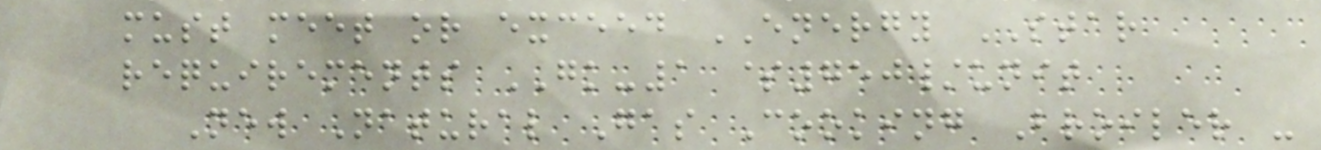must meet or exceed ENERGY STAR
requirements GK-1 $750/unit
New Natural Gas Cooking Broiler -
